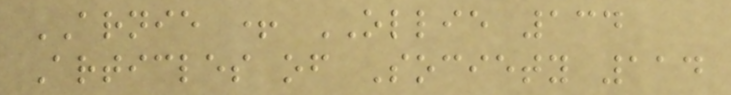ARNIE + OLLIE 134
Articles of Society 114
